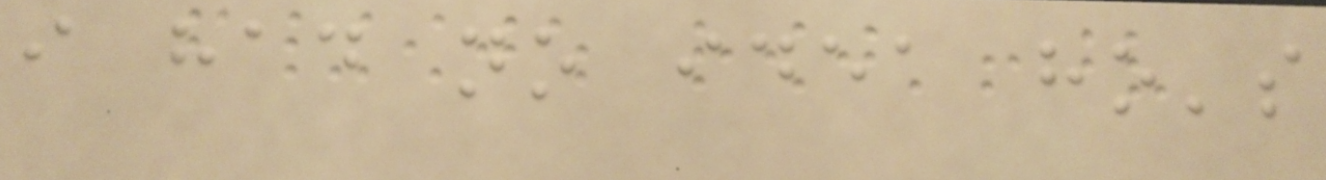i had no idea ho's
